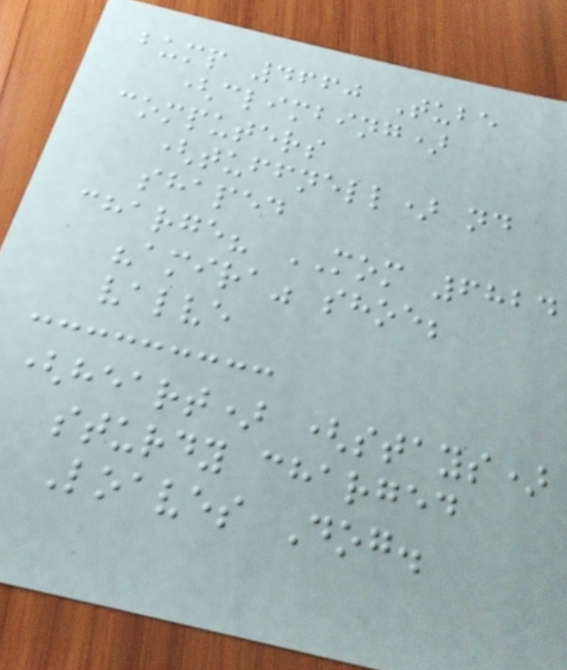bump 4660 Tube
(climbing)
computers
(tuffnell) nd
shaped
charge? MOM 6824
"amira" shoe;
valve
(heart) (stays)
sturdy charged
Loaves Dog.
